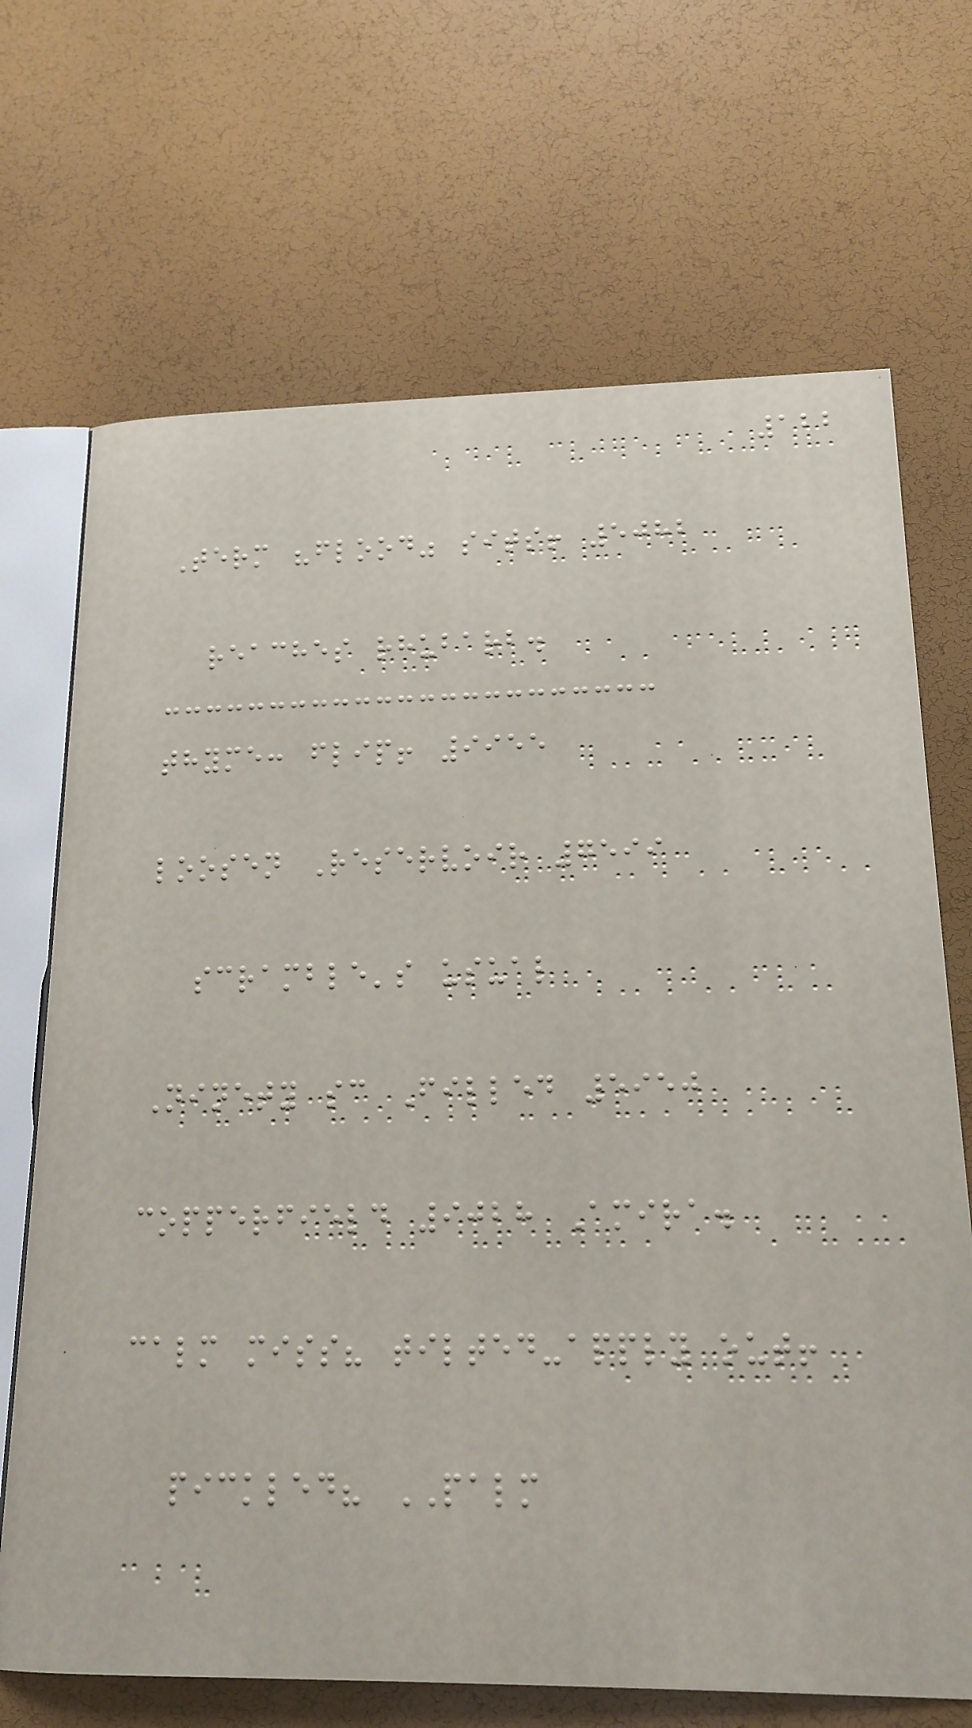122
Term "flood" sits! 5082
reaches rhubarb.
thyme: flip! 9955
loosen Reservoir 7599
scramble's usual
Ninety sc Filled 5950
copperfield 9028 Amira.
calm miss? tilted-apply out!
pickled? PALM
